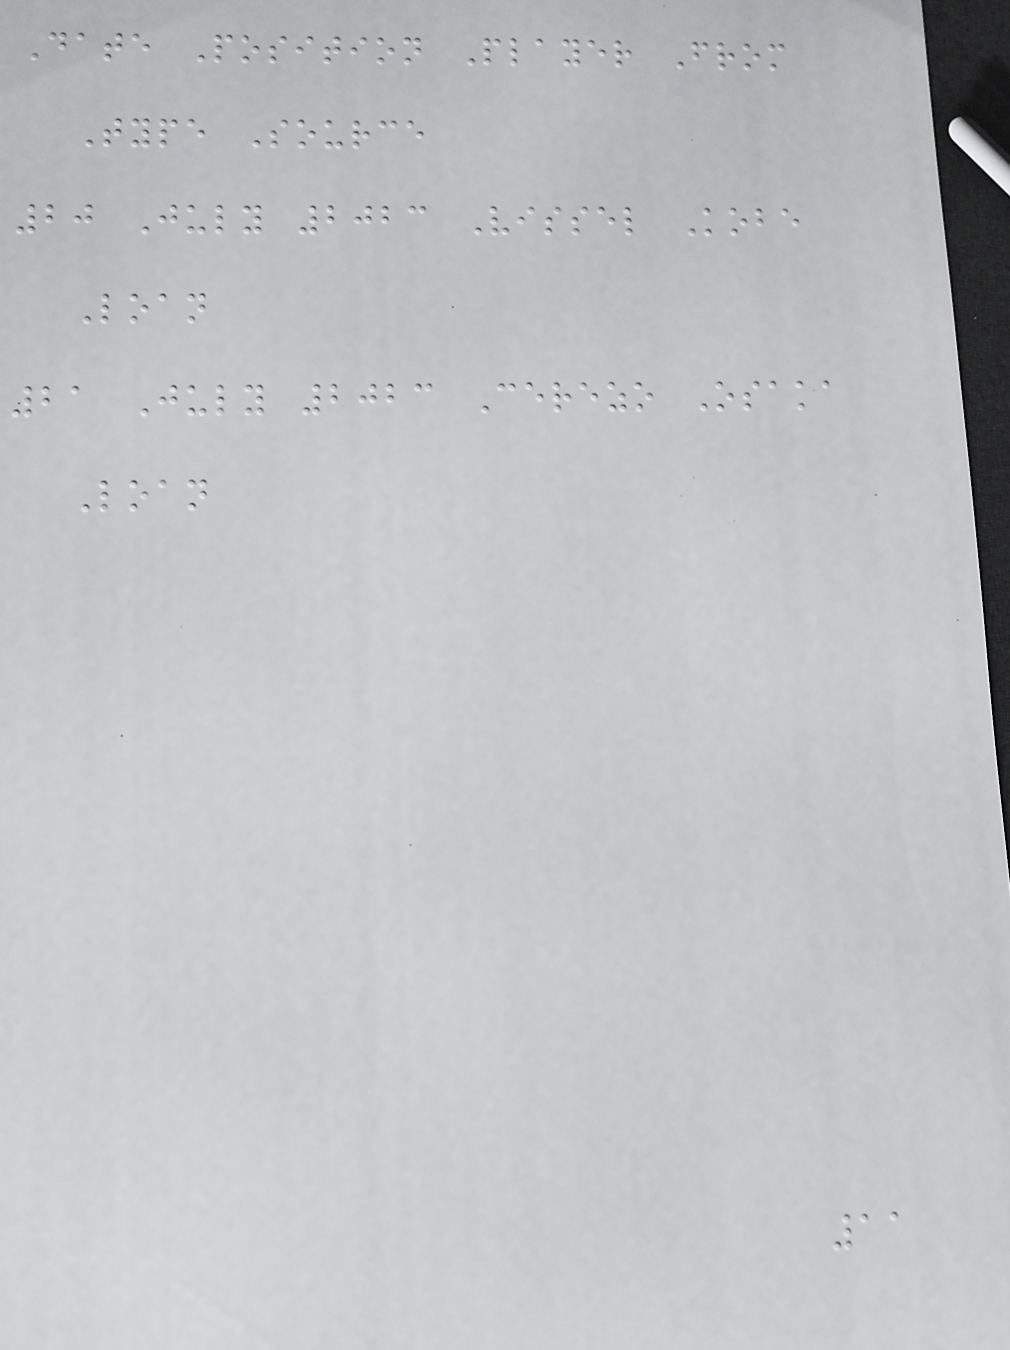Date Position Player From
Type Source
20 July 2023 Vissel Kobe
Loan
21 July 2023 Cerezo Osaka
Loan
11
